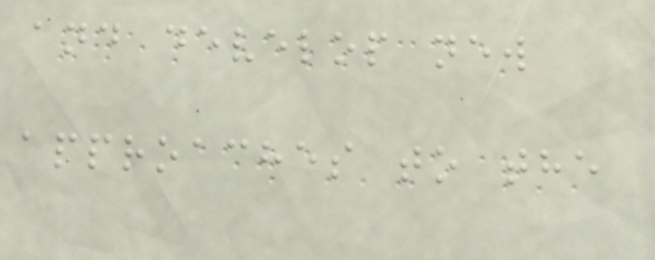and develop new
approaches to the
